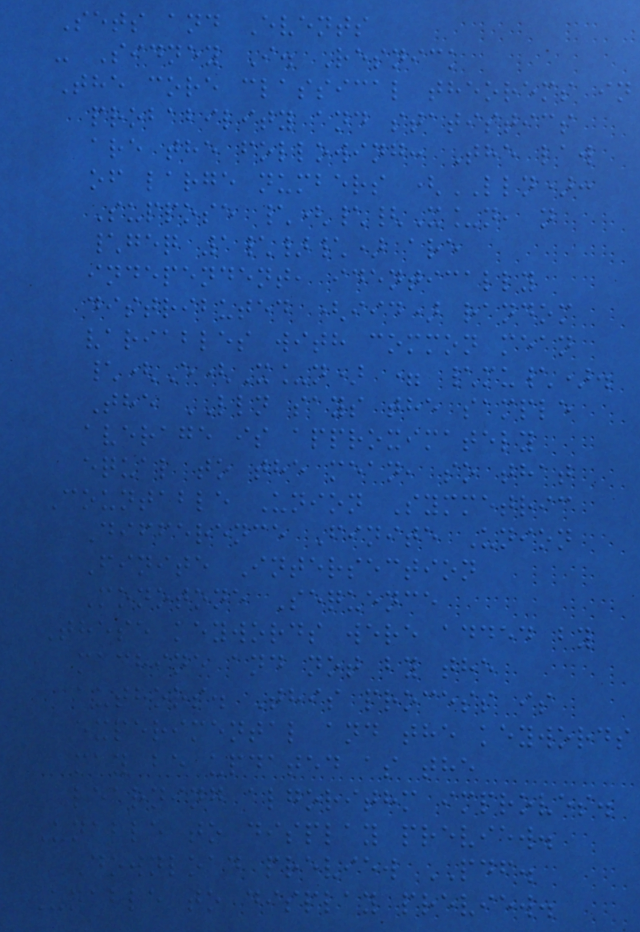Sets and Events
- Sidney I. Resnick
The core classical theorems in
probability and statistics
are the following: The law
of large numbers (LLN):
Suppose \(\{X_n, n
\geq 1\}\) are
independent, identically
distributed (iid) random
variables with common mean
\(E(X_n) = \mu\).
The LLN says the sample
average is approximately
equal to the mean, so that
Countable Union Symmetric
Difference Finite Union
Finite Intersection
Monotone Sequence
These keywords were added by
machine and not by the
authors. This process is
experimental and the keywords
may be updated as the
learning algorithm improves.
Unable to display preview.
Download preview PDF.
Unable to display preview.
